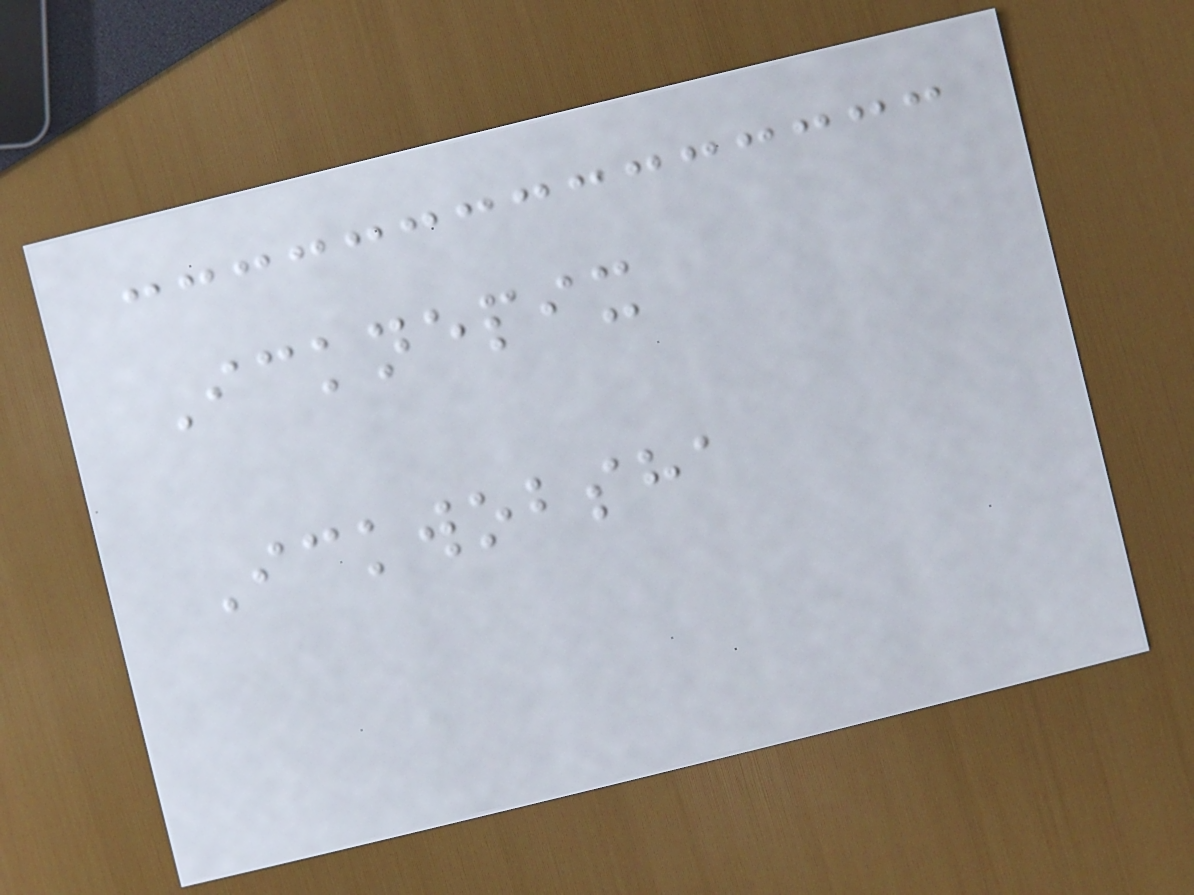Icknepix
Ickwobsha
